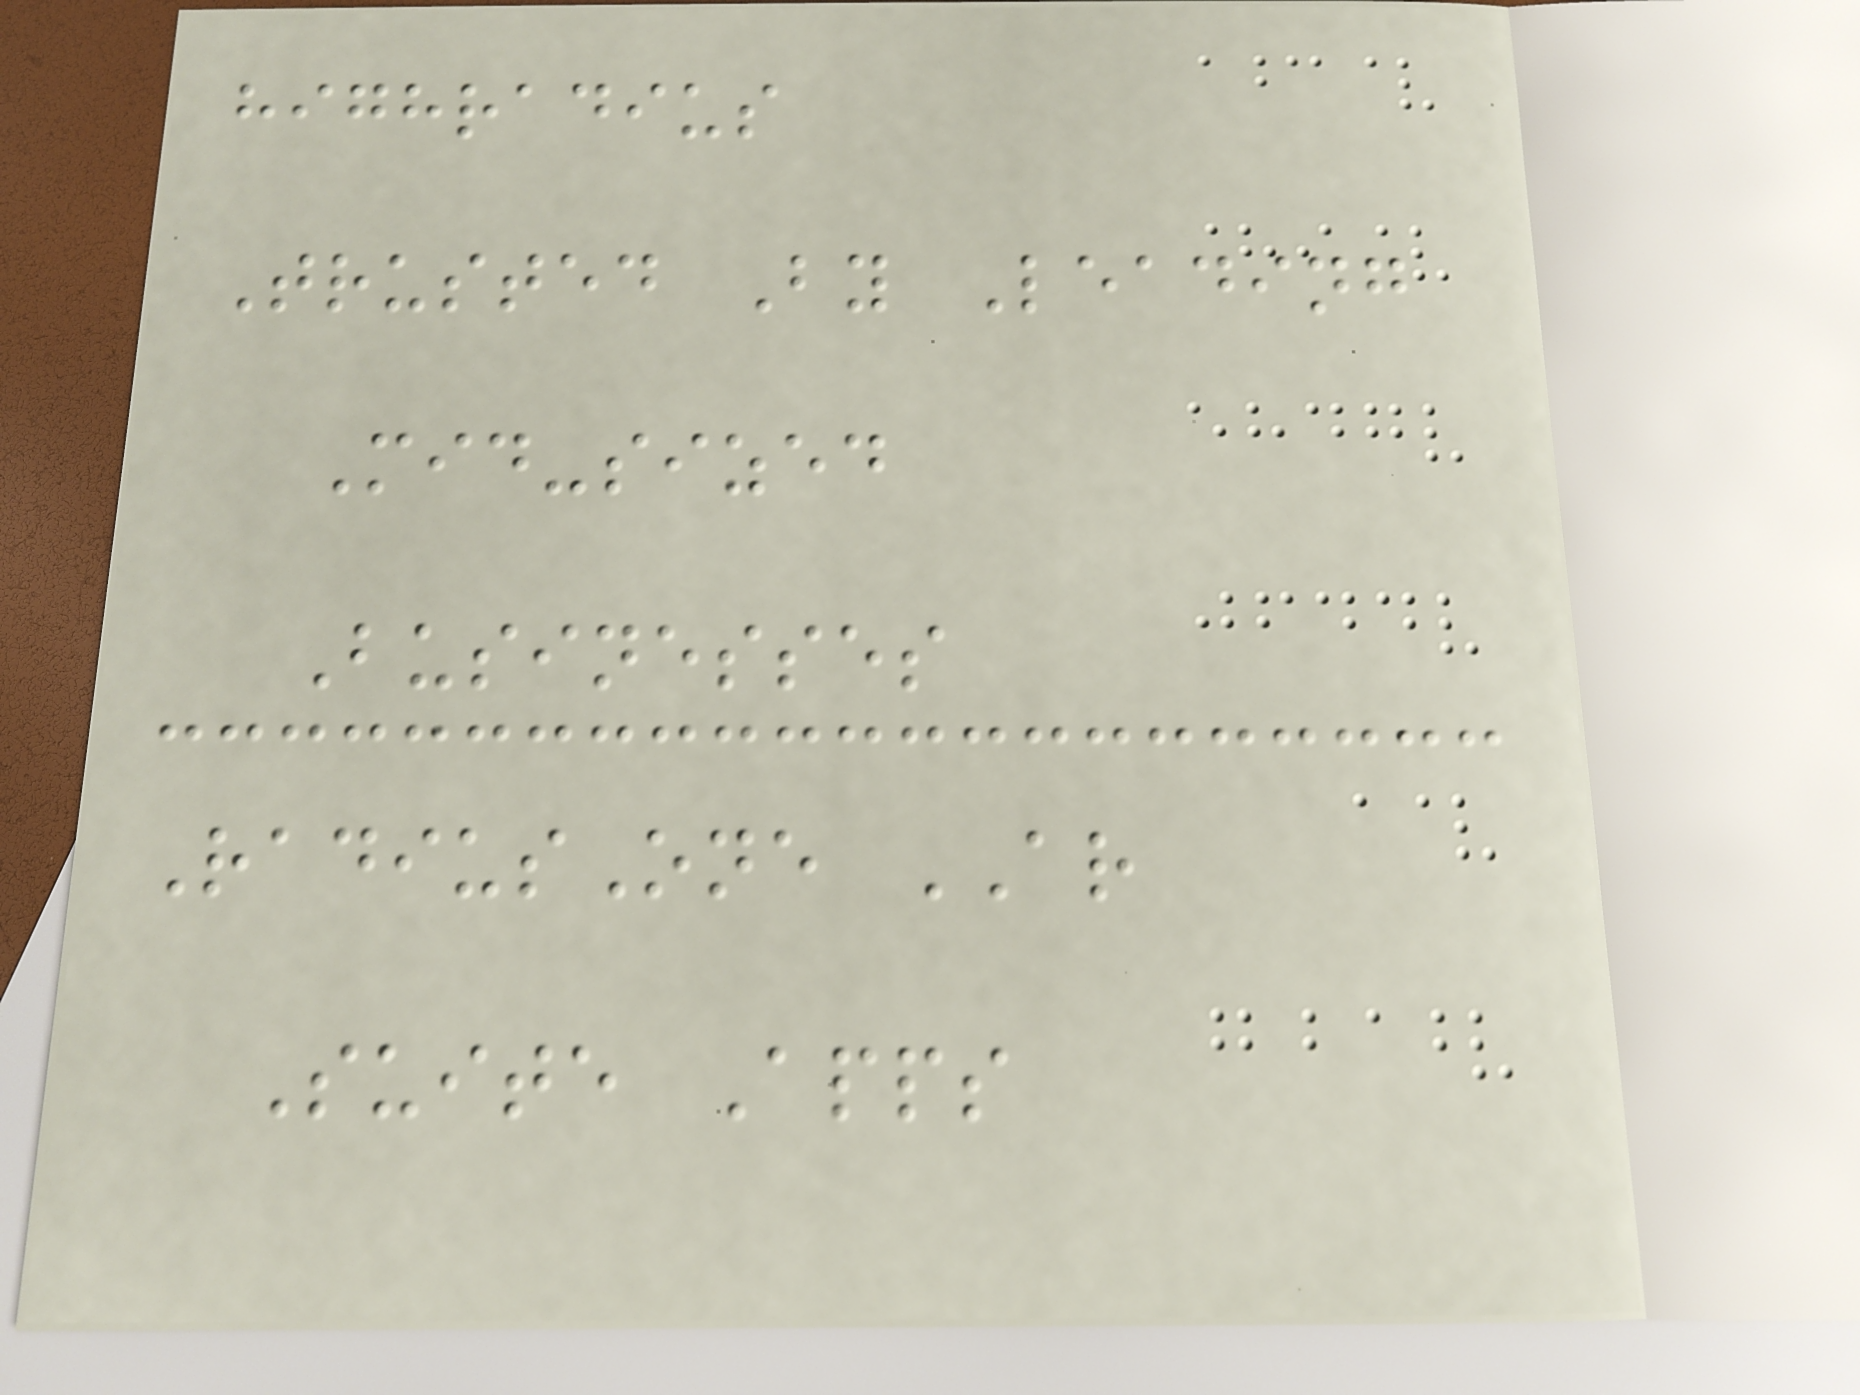highradius
Trusted By Leading
Mid-sized
Businesses
RadiusOne AR
Suite Apps
